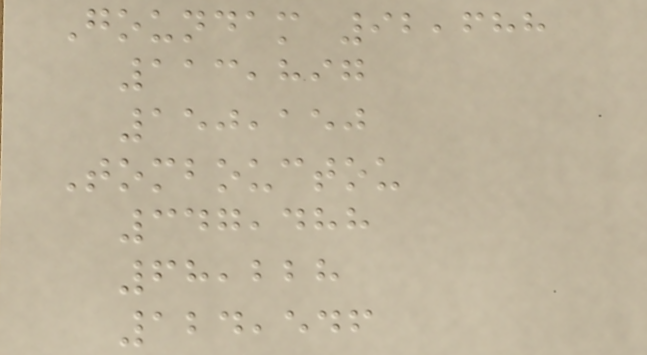Goundam 92,688
113,897
150,150
Tombouctou
347,488
68,228
124,546
